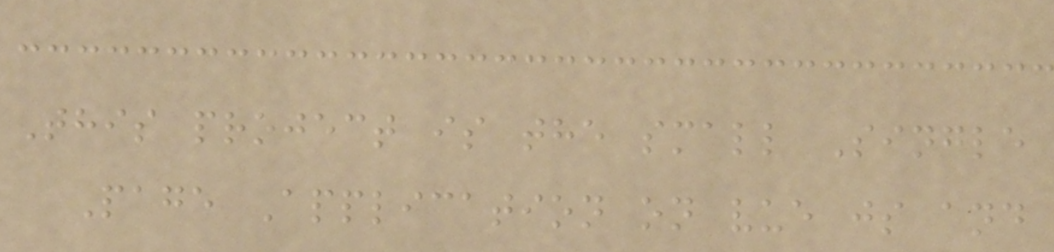This project is the small Single
Page Application on vue js and
